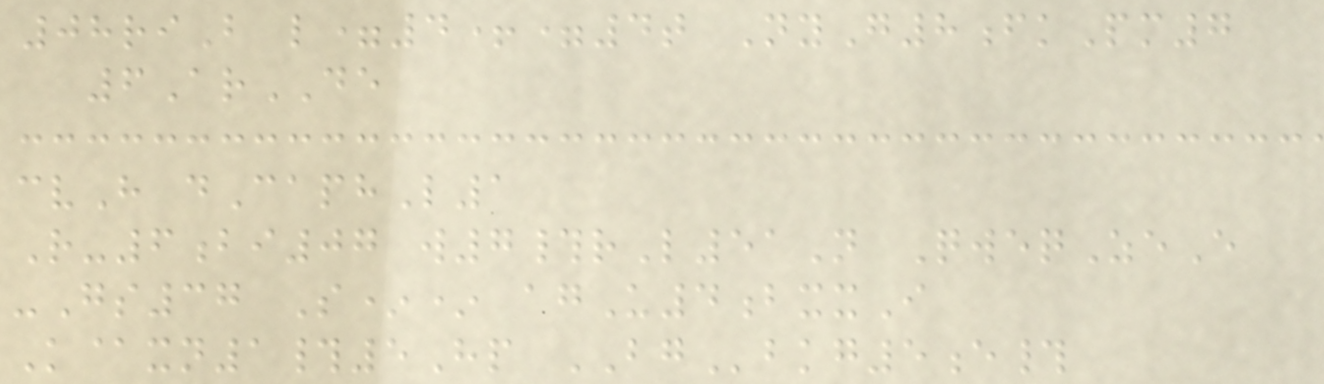08riB l=4+=4t NyG8fkPm7
6ArDE
cvH dCaphL1
R-6bi07 w7#rL51N QweqZeE
-Gs37 S** agU4bxxI
K@xn1#5Hp BGbkg5e#
